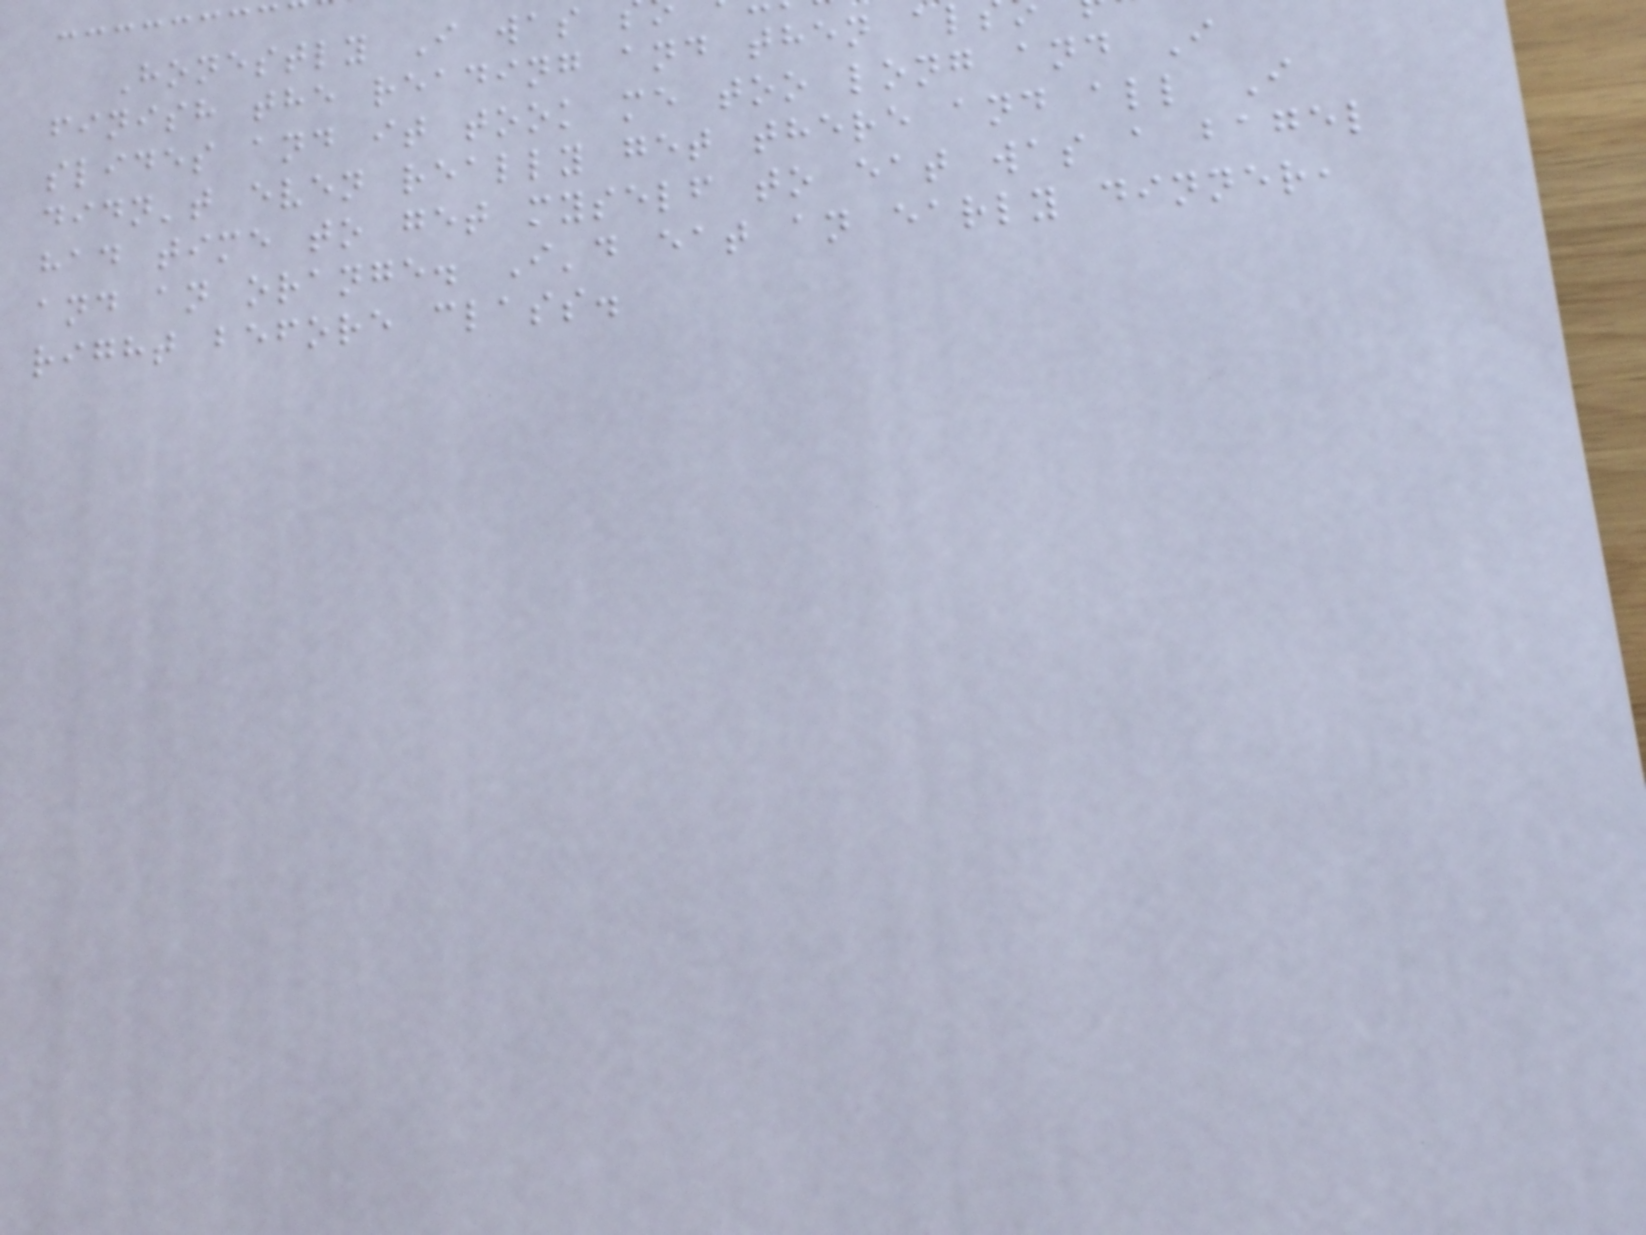Honestly I was
finish the reading and then al
slides and it took me too long and I
didn't even really get there and all I
had time to get myself to eat was a bagel
and an orange. I'd eat an early dinner,
right before class.
